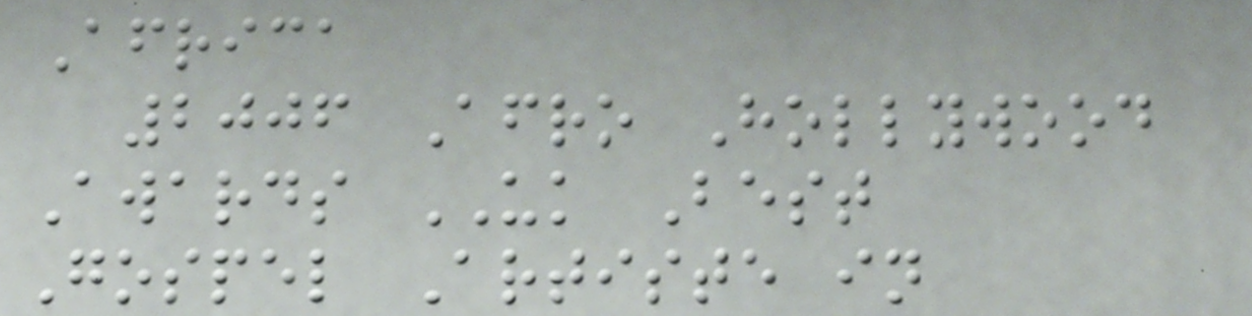Africa
2006 Afro Hollywood
Awards UK Best
Gospel Artiste in
